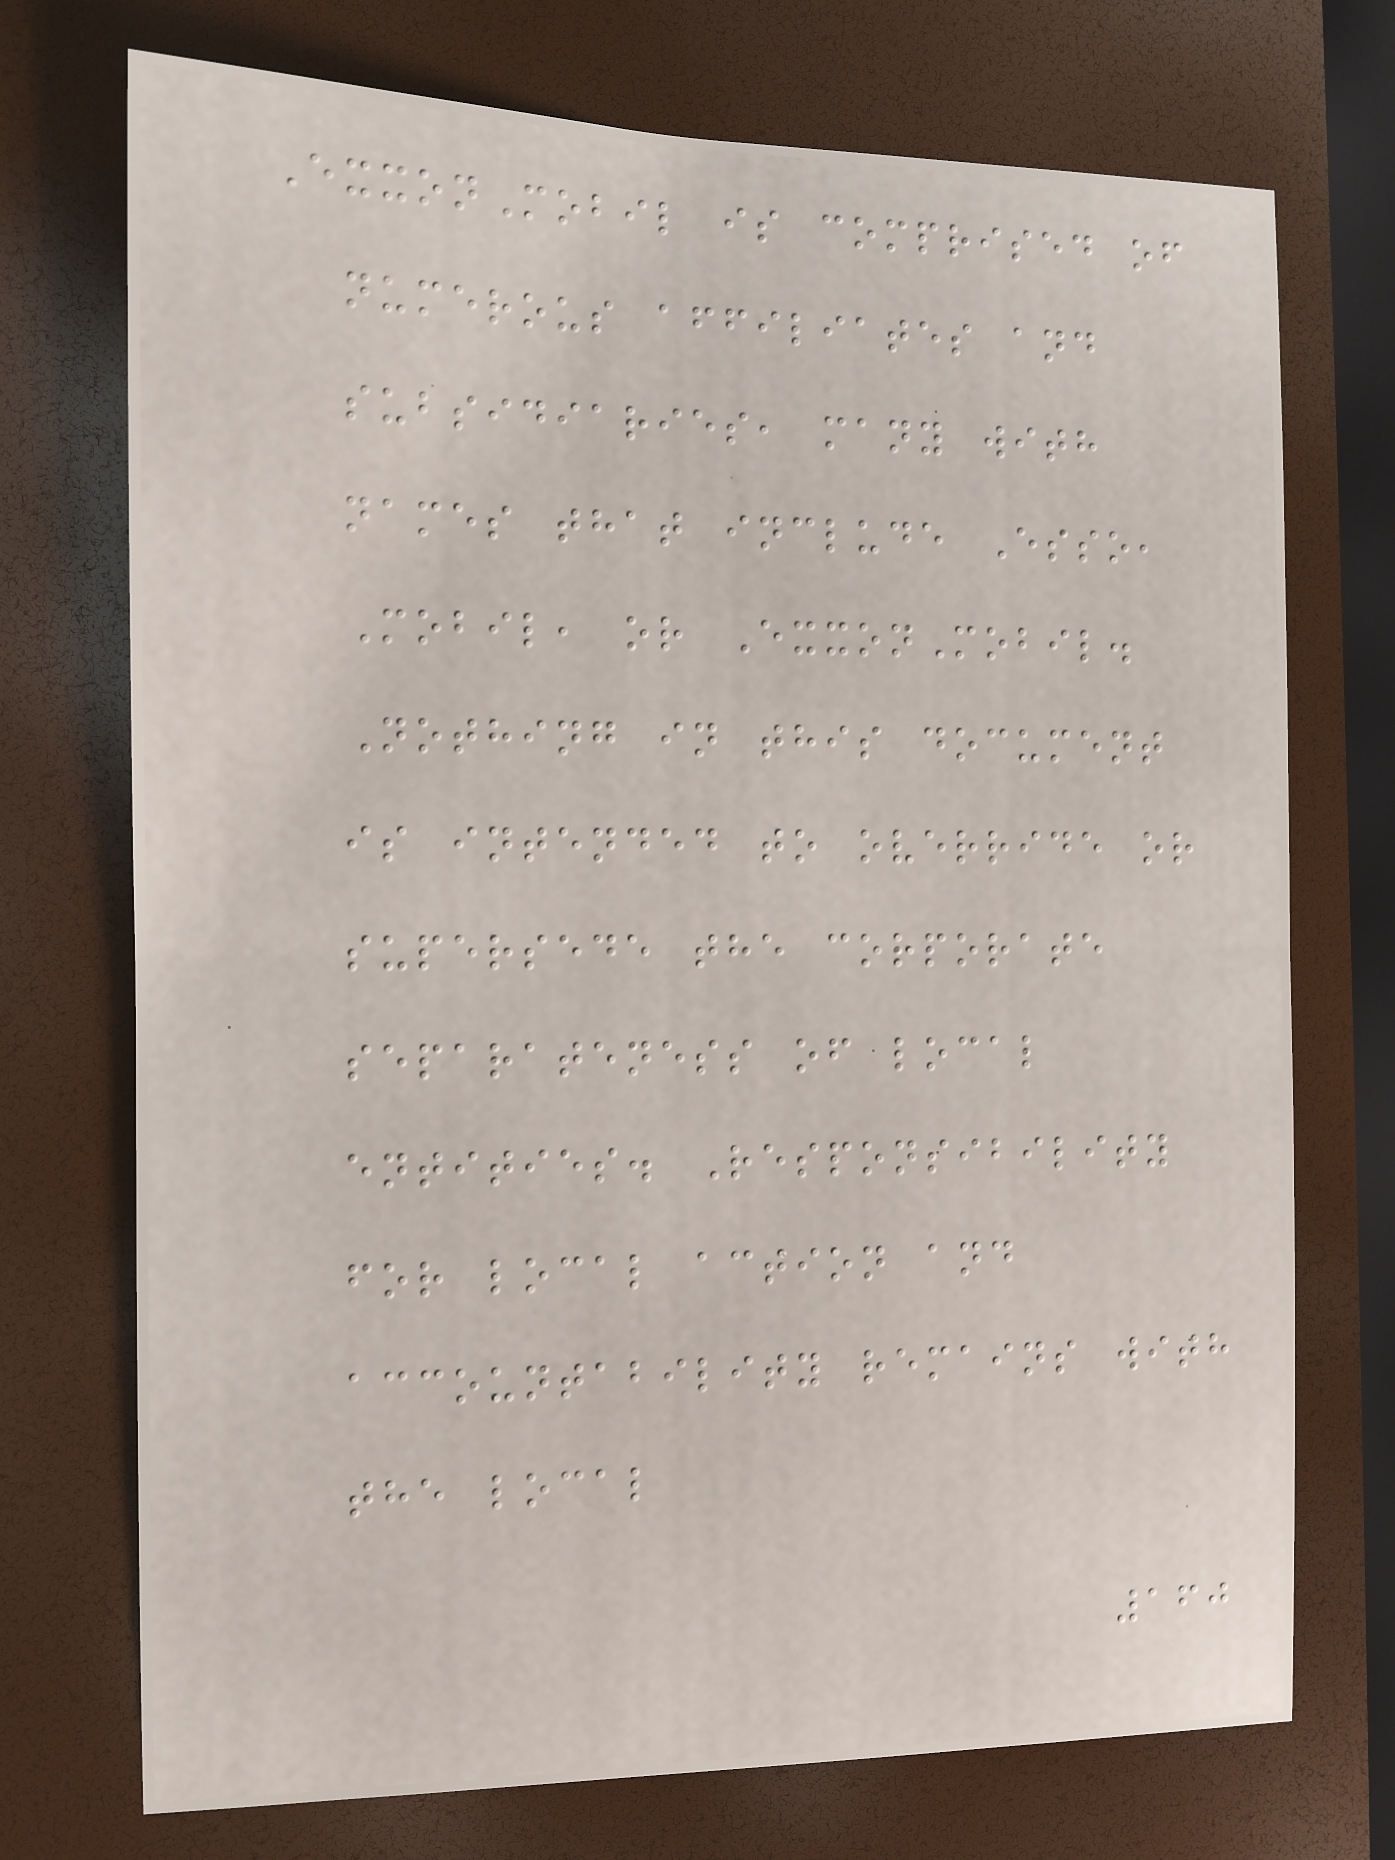ExxonMobil is comprised of
numerous affiliates and
subsidiaries, many with
names that include Esso,
Mobil, or ExxonMobil.
Nothing in this document
is intended to override or
supersede the corporate
separateness of local
entities. Responsibility
for local action and
accountability remains with
the local
160
